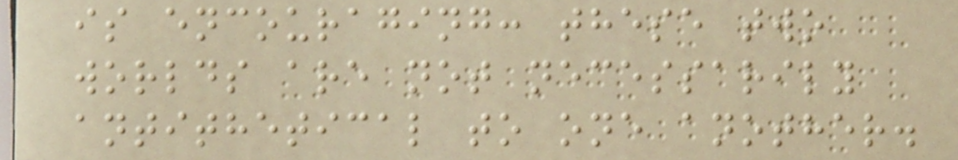is encouraging: these two
worlds are not necessarily
antithetical to one another.
